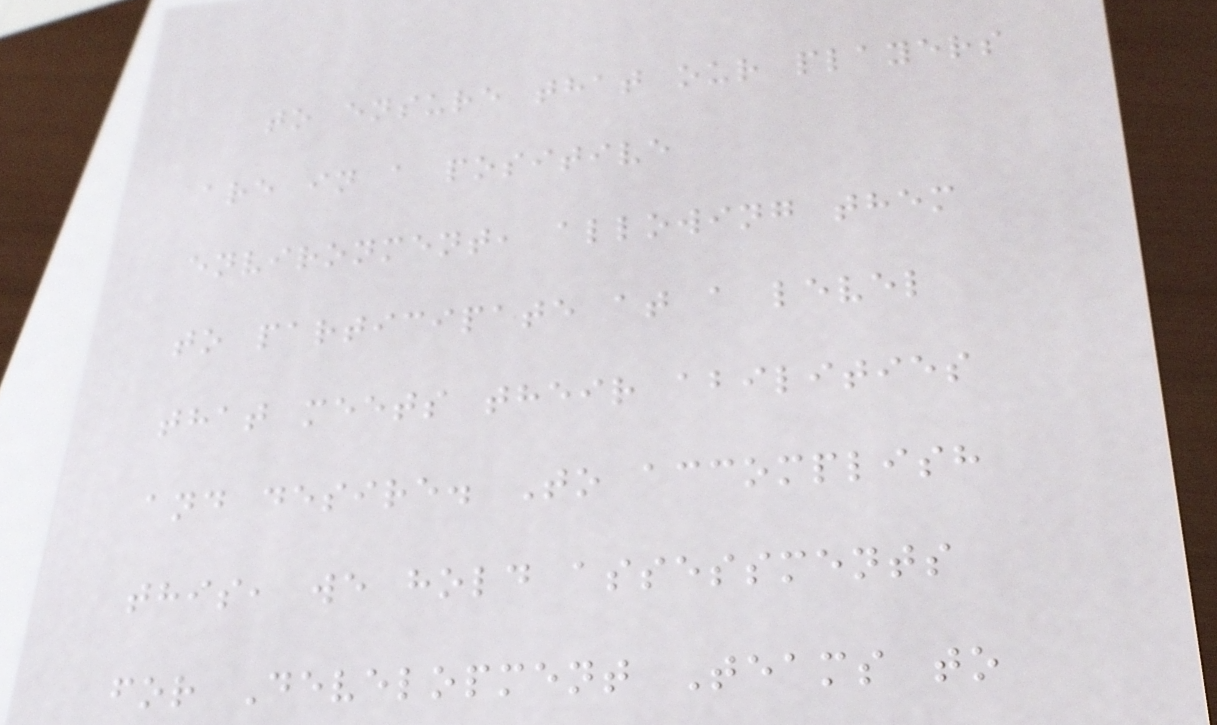to ensure that our players
are in a positive
environment, allowing them
to participate at a level
that meets their abilities
and desire. To accomplish
this, we hold assessments
for Development Teams to
